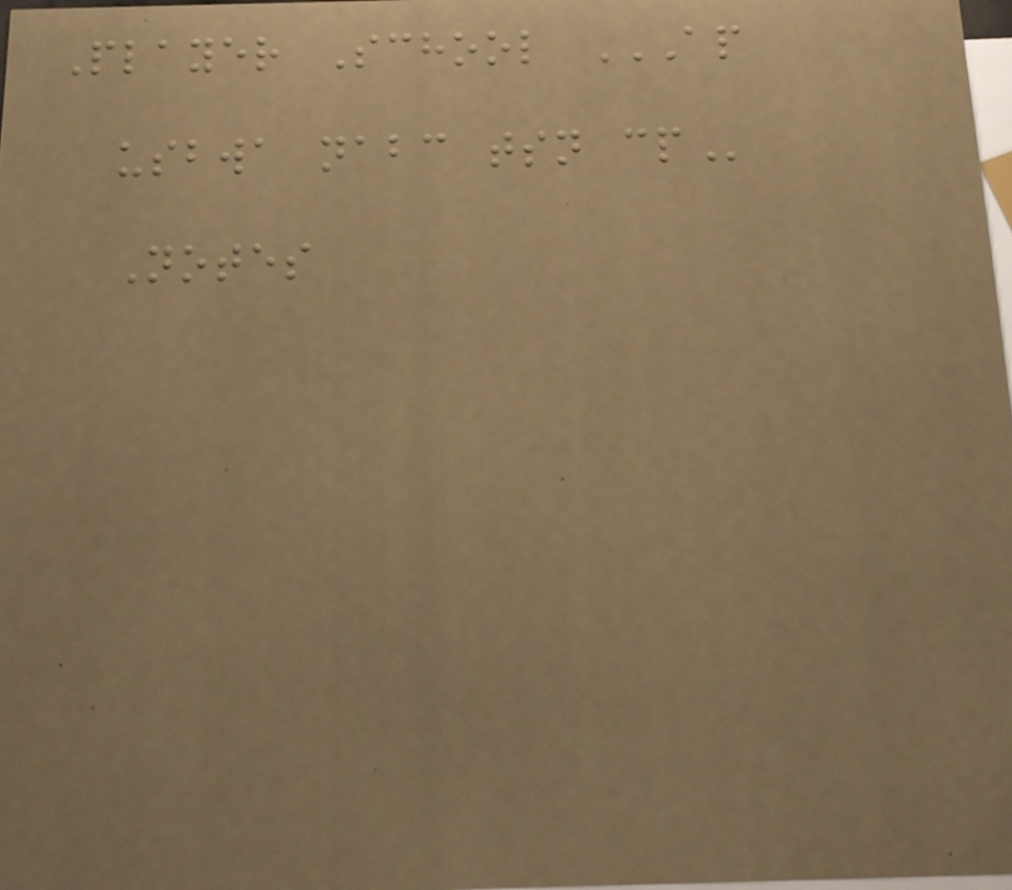Player School AP
USBWA NABC TSN CP
Notes
